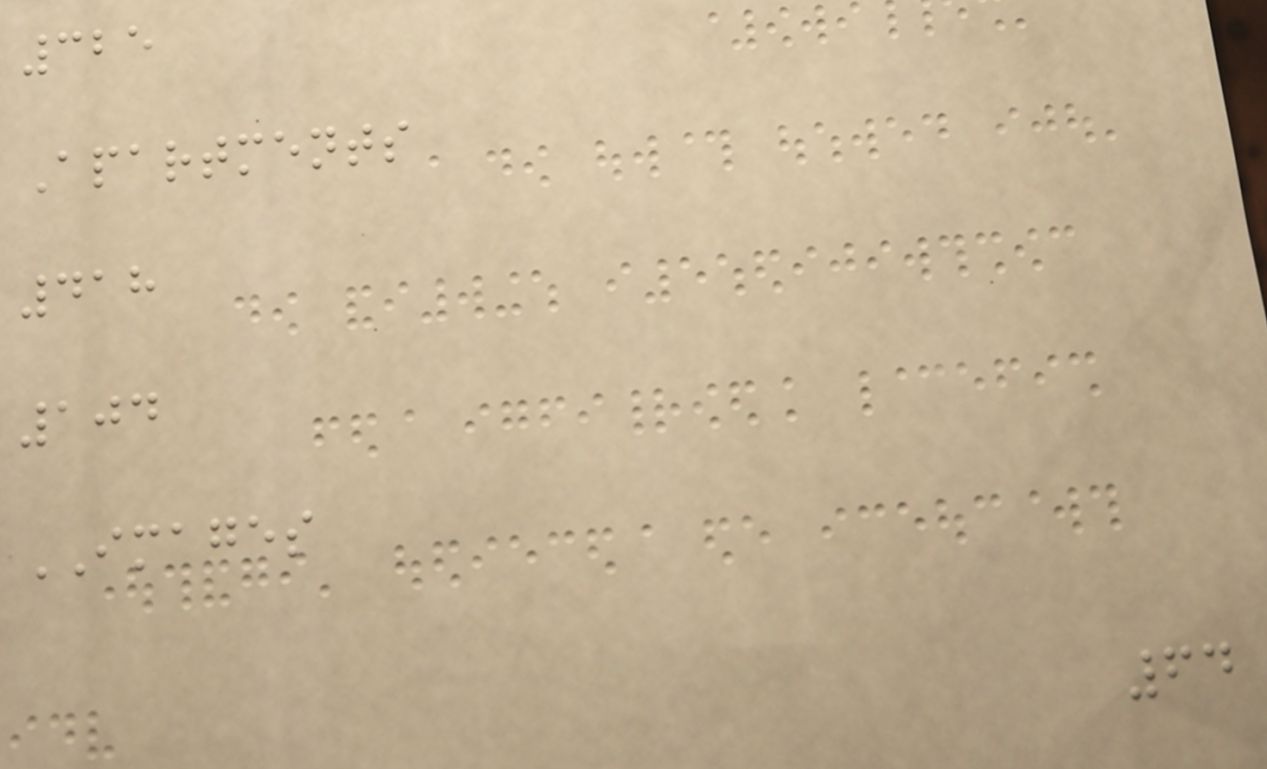325
Apartments
418
104
IMAGES
64
